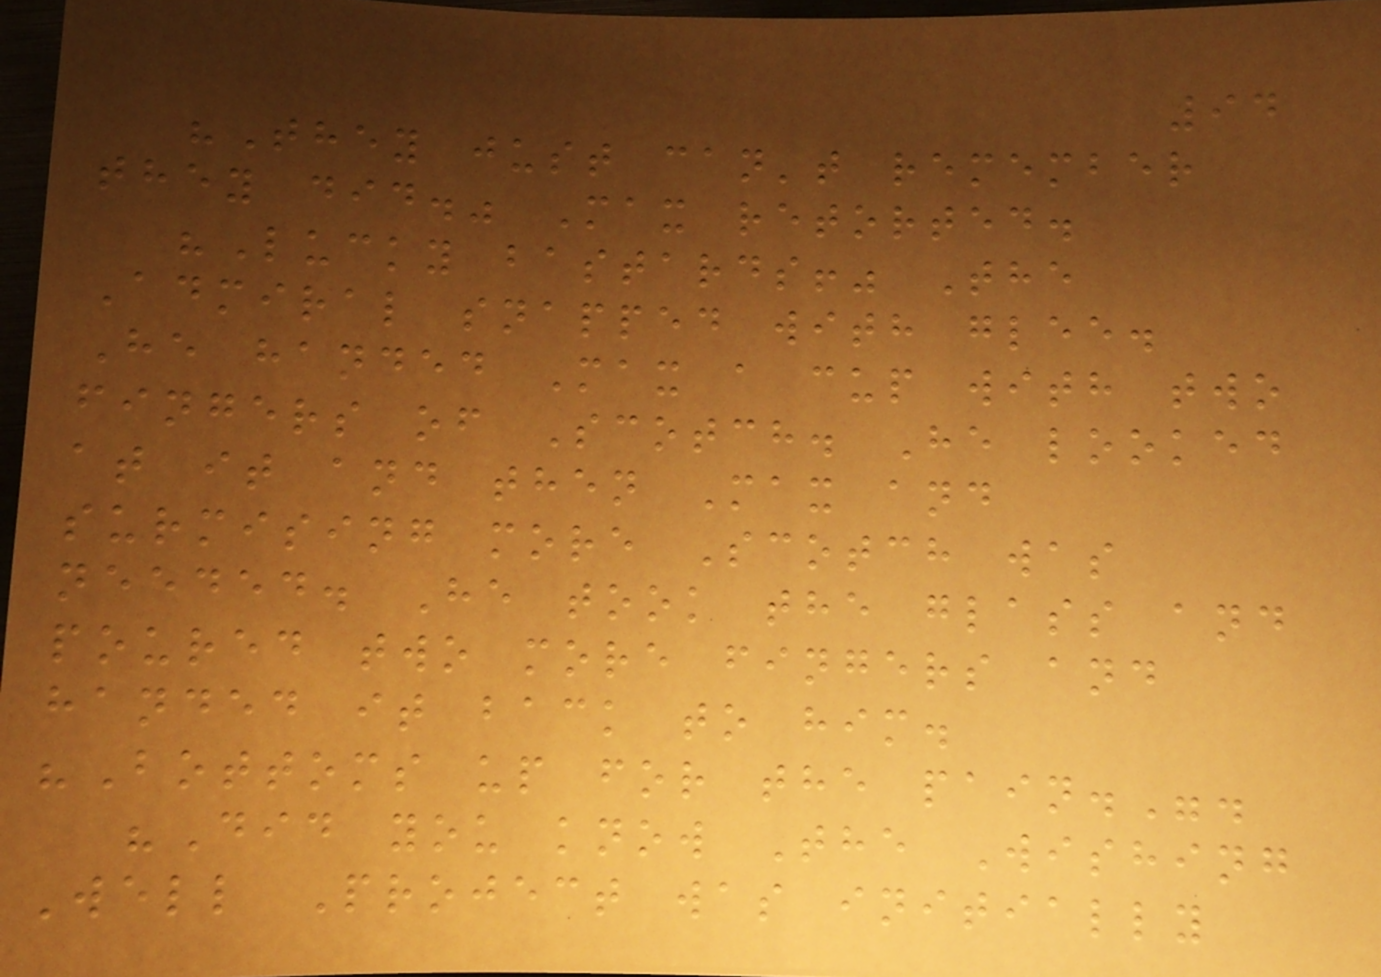94
"They just can't remember
they did." Max retorted.
"Lucky bastards!" The
Admiral snapped with glee.
He handed Max a cup with two
fingers of Scotch. He looked
at it and then Max and
surmising more Scotch was
needed. He took the glass and
poured two more fingers and
handed it back to him.
"Bottoms up for the pain.".
"Did you know The Wishing
Well Project was initially
